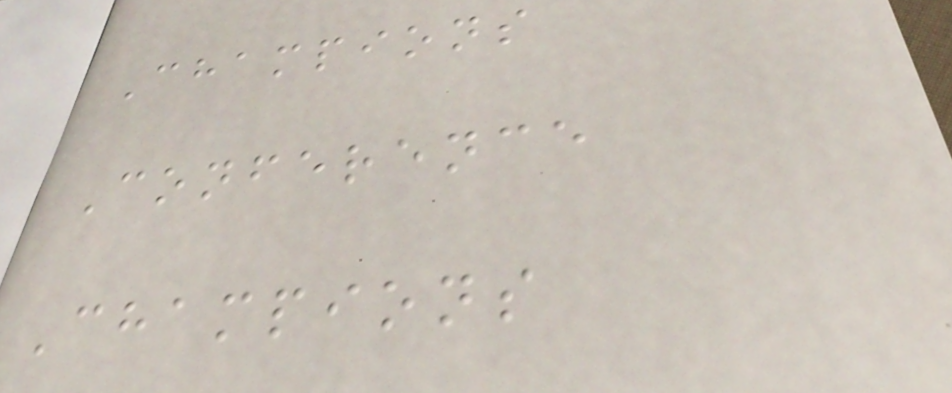Champions
Conference
Champions
